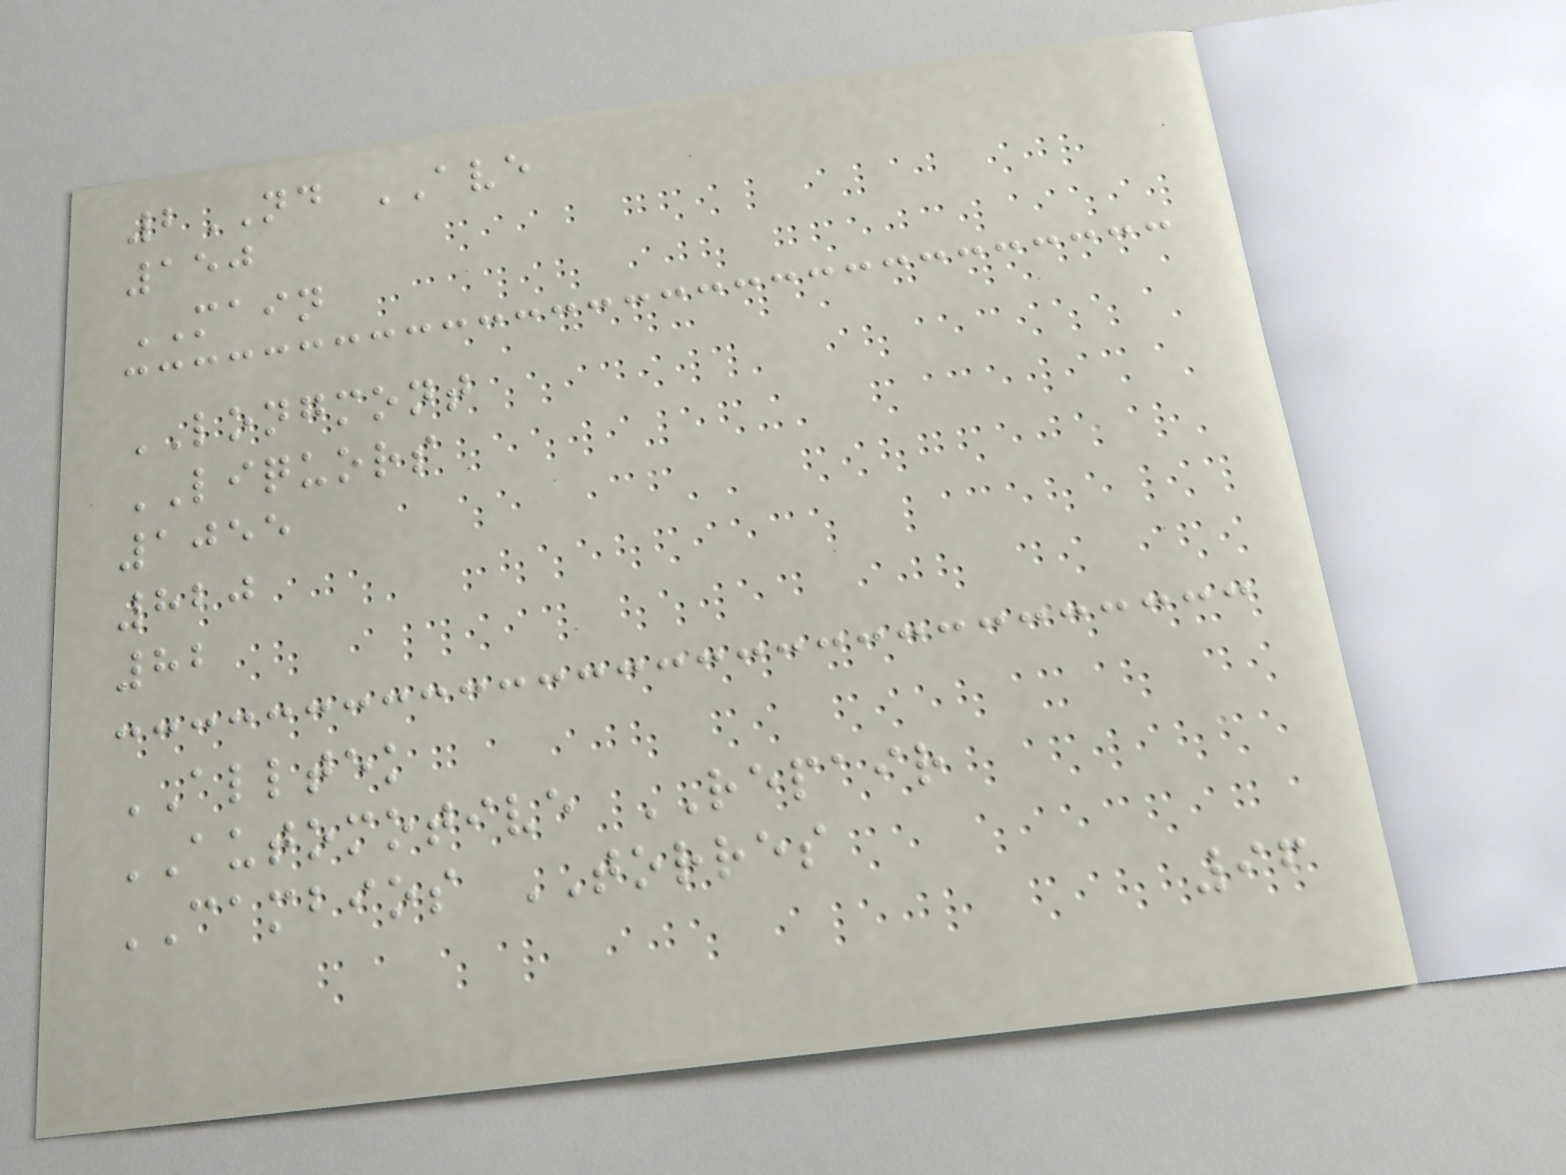2ND AVE
150
MAIN
LONGMONT
LIQUORS
1055
820
82
ALLTEK
AUTOMOTIVE REPAIR
CAMBIOS TORRES
96
